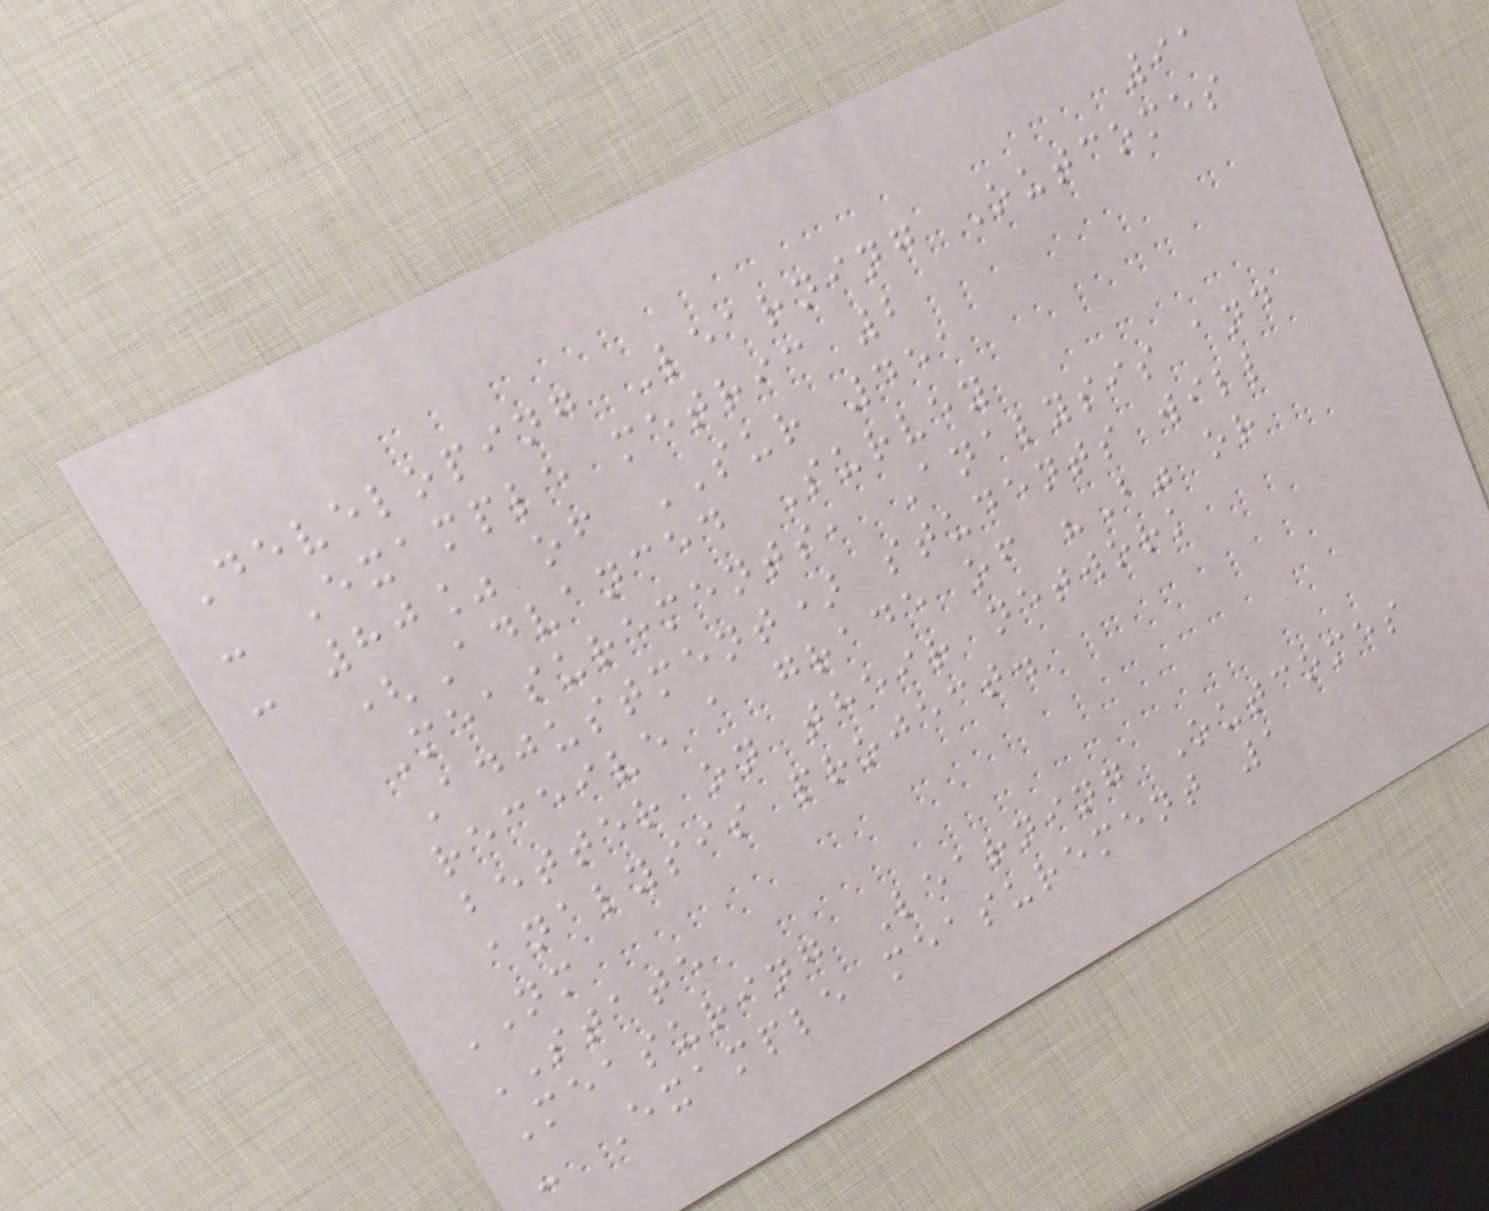91
Developing Learning Outcomes
- Example metric 2
- 80% of SUR 451
(Advanced Survey
Measurements, Analysis and
Adjustment) students will
receive a grade of "B" or
better on their network
analysis project.
NM
STATE
Measuring Learning Outcomes
- Example measurement 1
